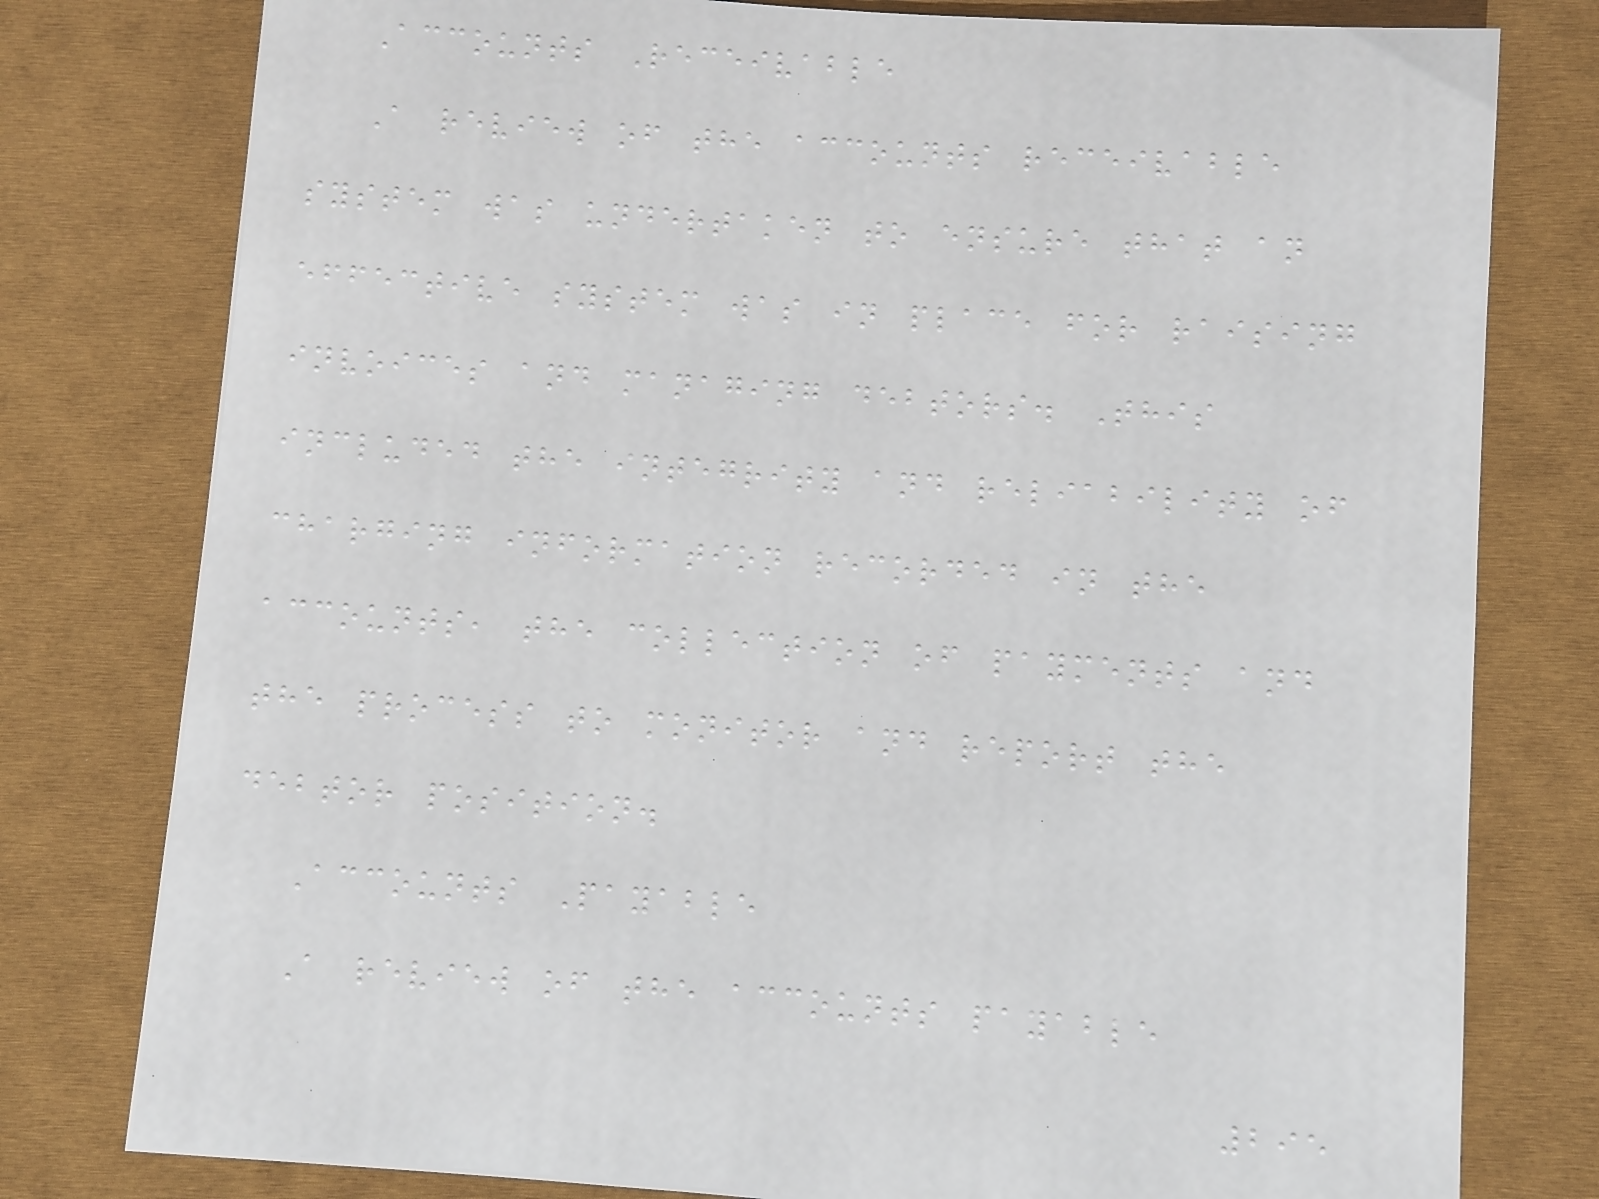Accounts Receivable
A review of the accounts receivable
system was undertaken to ensure that an
effective system was in place for raising
invoices and managing debtors. This
included the integrity and reliability of
charging information recorded in the
accounts, the collection of payments and
the process to monitor and report the
debtor position.
Accounts Payable
A review of the accounts payable
295
